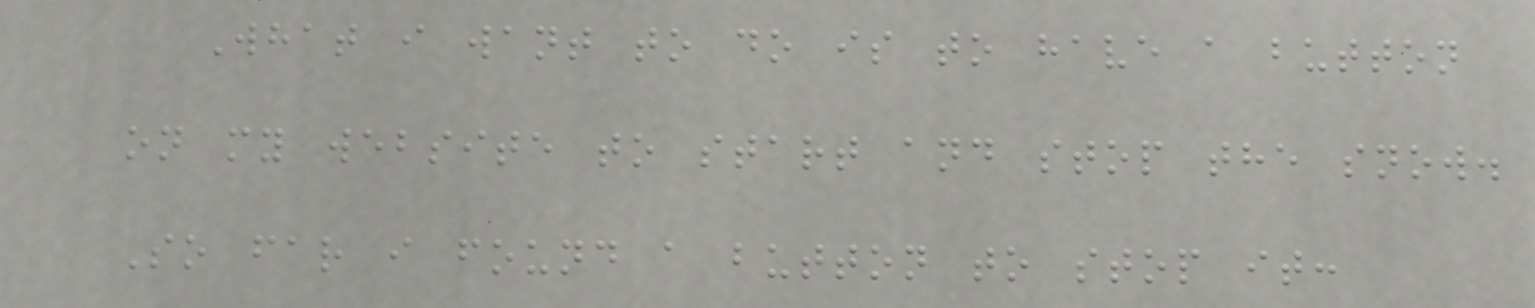What i want to do is to have a button
on my website to start and stop the snow.
So far i found a button to stop it:
